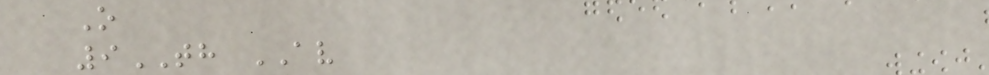O
9TH AV
